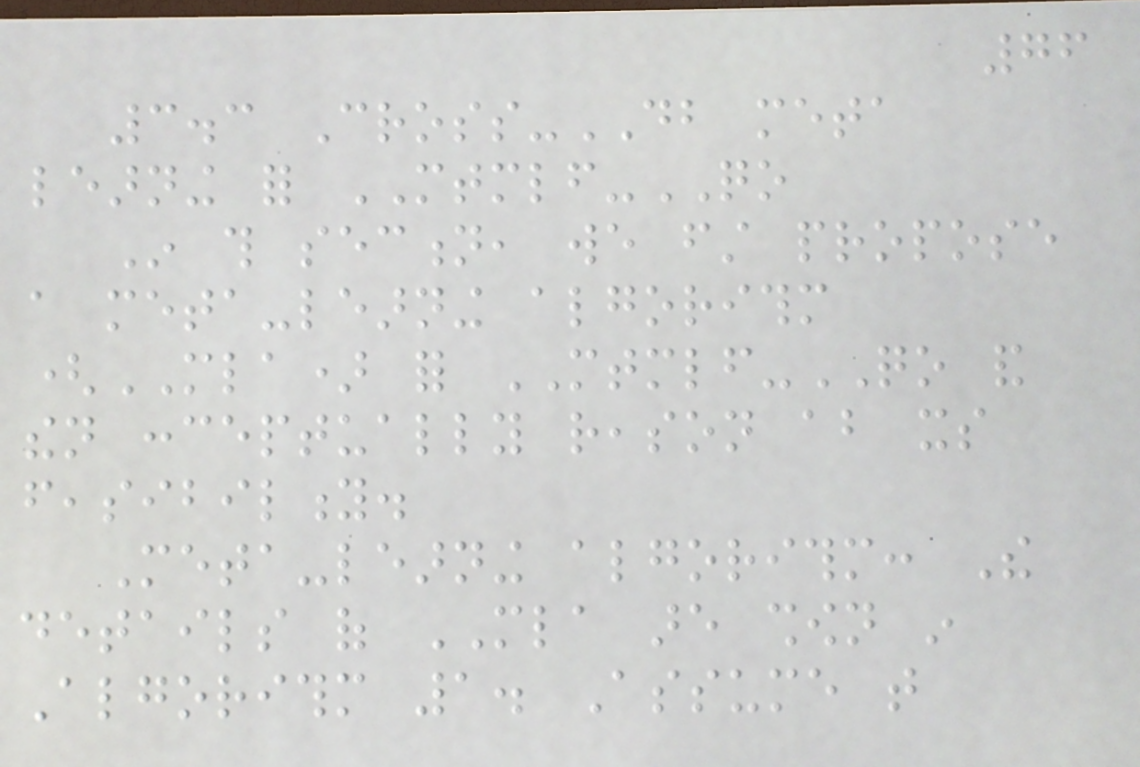76
3.3 Cross-DB meta
learning for MTMLF-QO
In this section, we first propose
a meta-learning algorithm
(MLA) for MTMLF-QO and
then conceptually reason about its
feasibility.
Meta-learning algorithm: The
details of MLA are shown in
Algorithm 1. Assume that
